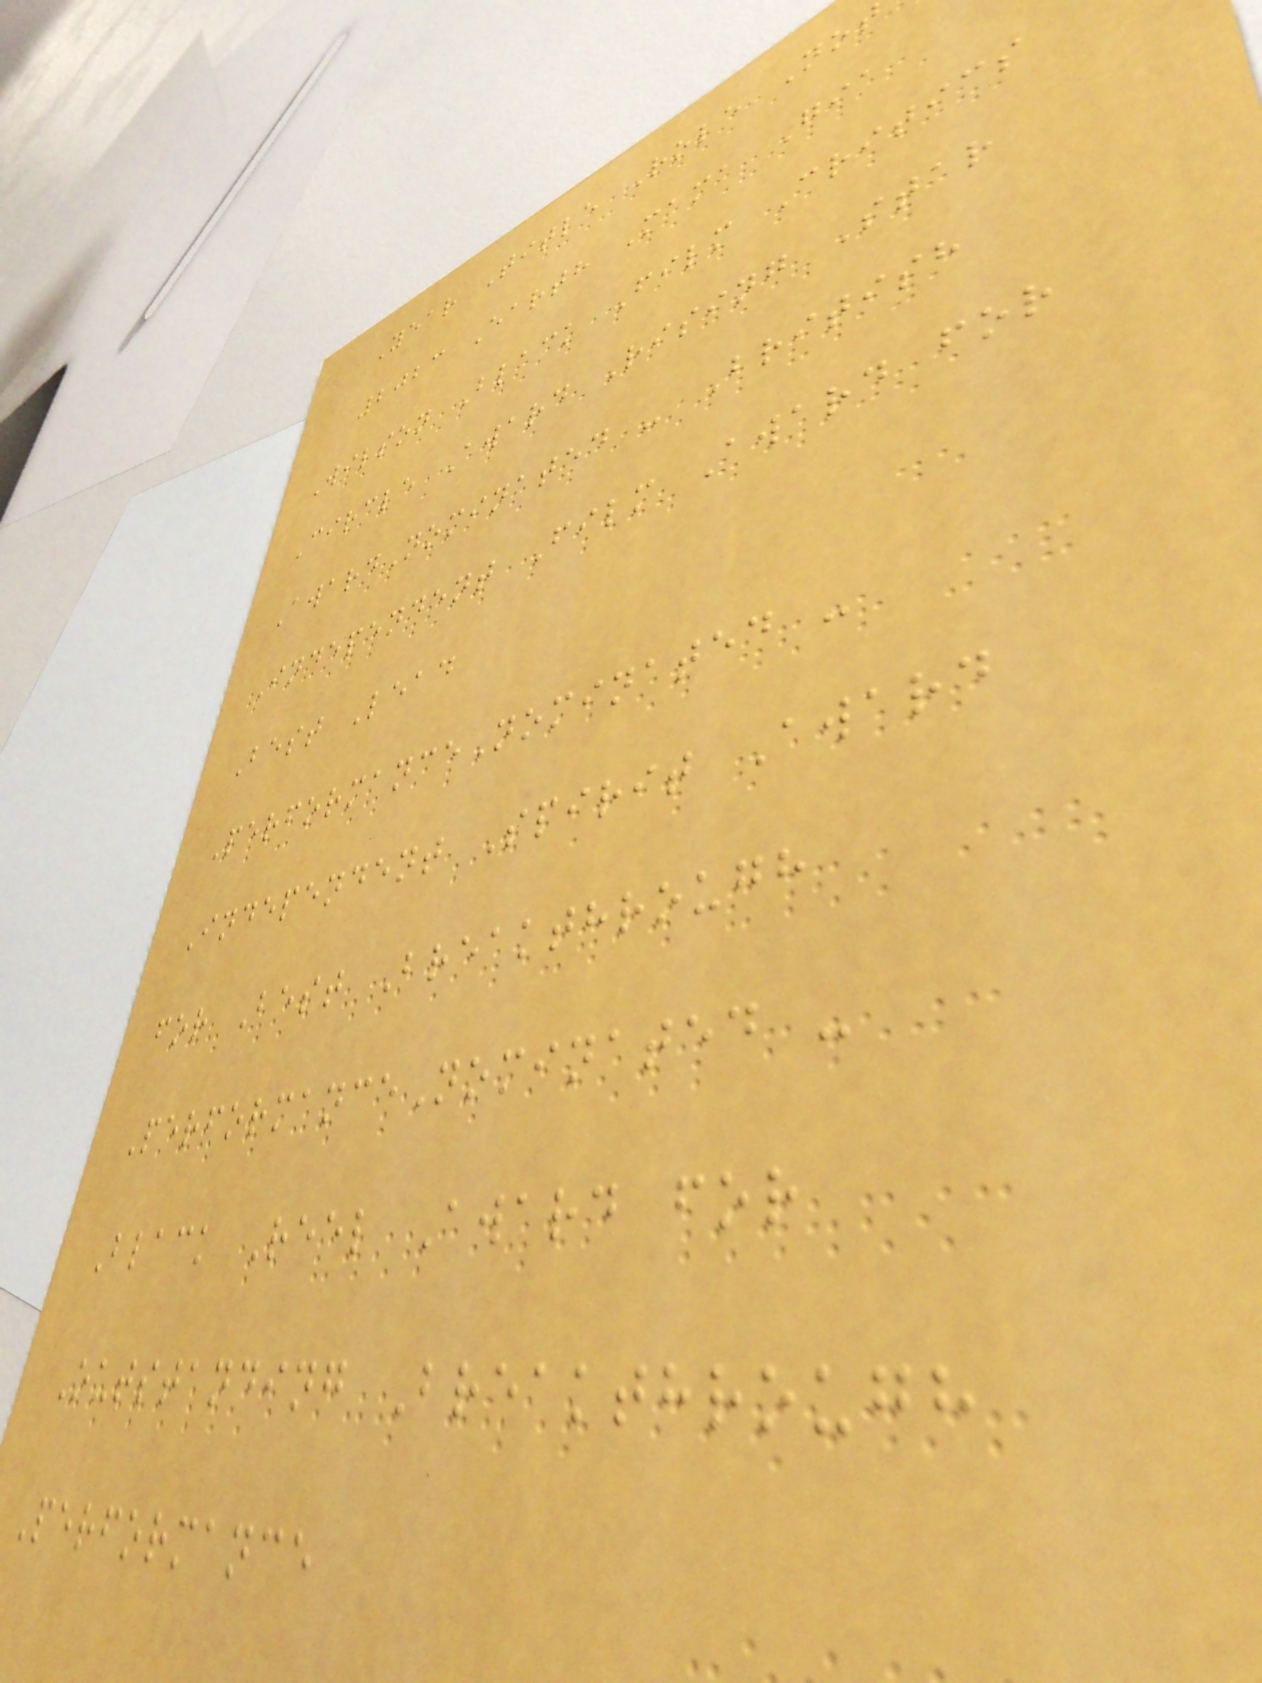Year Title Role Not
2023 Earth Mama Gia
Wilson Black Film Critics
Circle Award Rising Star
AwardNominated - British
Independent Film Award for
Best Lead
PerformanceNominated -
Independent Spirit Award
for Best Breakthrough
PerformanceNominated -
Black Reel Award for
Outstanding Breakthrough
Performance
